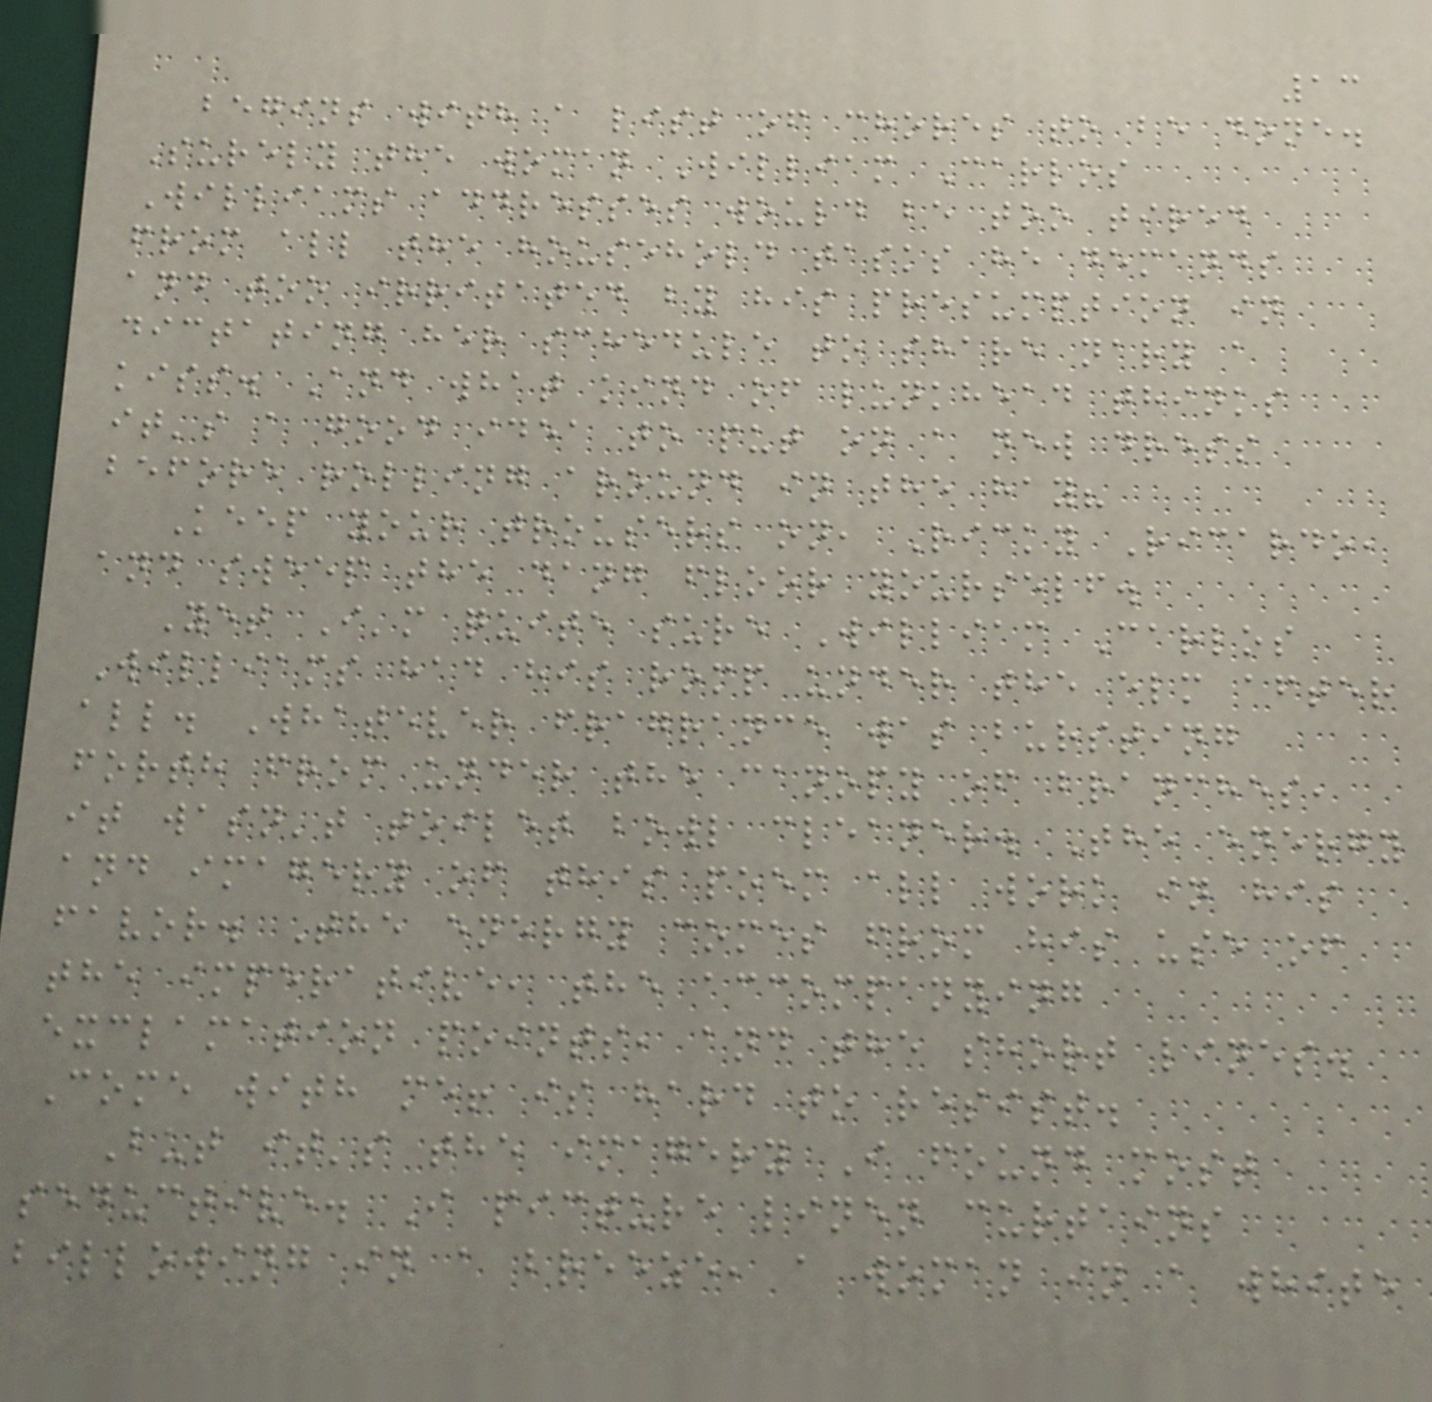13
begins with a list of chores to be done.
Surely the woman William Carlos
Williams addresses would be too tired
from all the household tasks he demands
and too irritated by his presumption in
dictating her schedule to share nary a
kiss. And what kind of lunkhead thinks
it's a good idea to put on a new dress
before rolling around in the hay?
Keep your trousers on, Ricky Ricardo,
and sweep the dang floor yourself.
Yet I'm quite sure William Carlos
Williams had his romp under the elm after
all. Whatever fragrance was bursting
forth from under the canopy of branches,
it wasn't toilet bowl cleaner. The energy
and imagery of this poem all work in his
favor. The energy comes from his use of
the imperative, the accompanying
exclamation points, and the short lines.
Come with me! is hard to resist.
But it's the imagery I found most
seductive. I picture linen curtains
billowing in a breeze, a woman in a white
